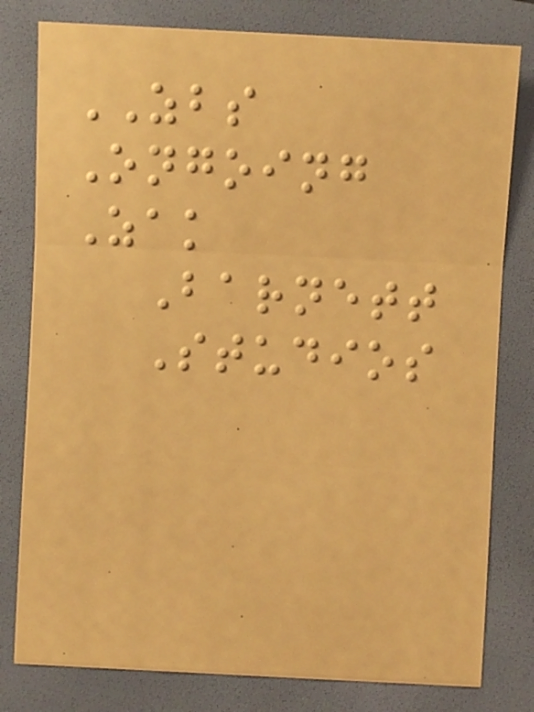ZBS
Ongoing
Zak
Barnett
Studios
